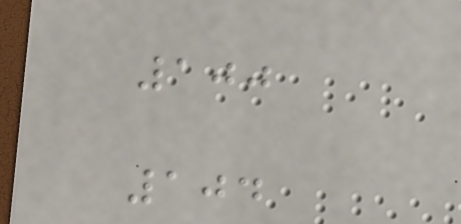100
104
